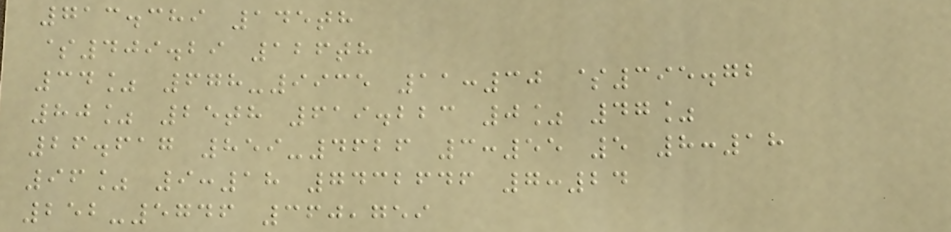713.389 145th
$409.29 126th
34% 678-9935 11:30 $395.72
80% 25th 619.223 0% 47%
26.617 859-4626 3:55 5 8:18
96% 9:18 7432646 7:24
252-5746 360,759
